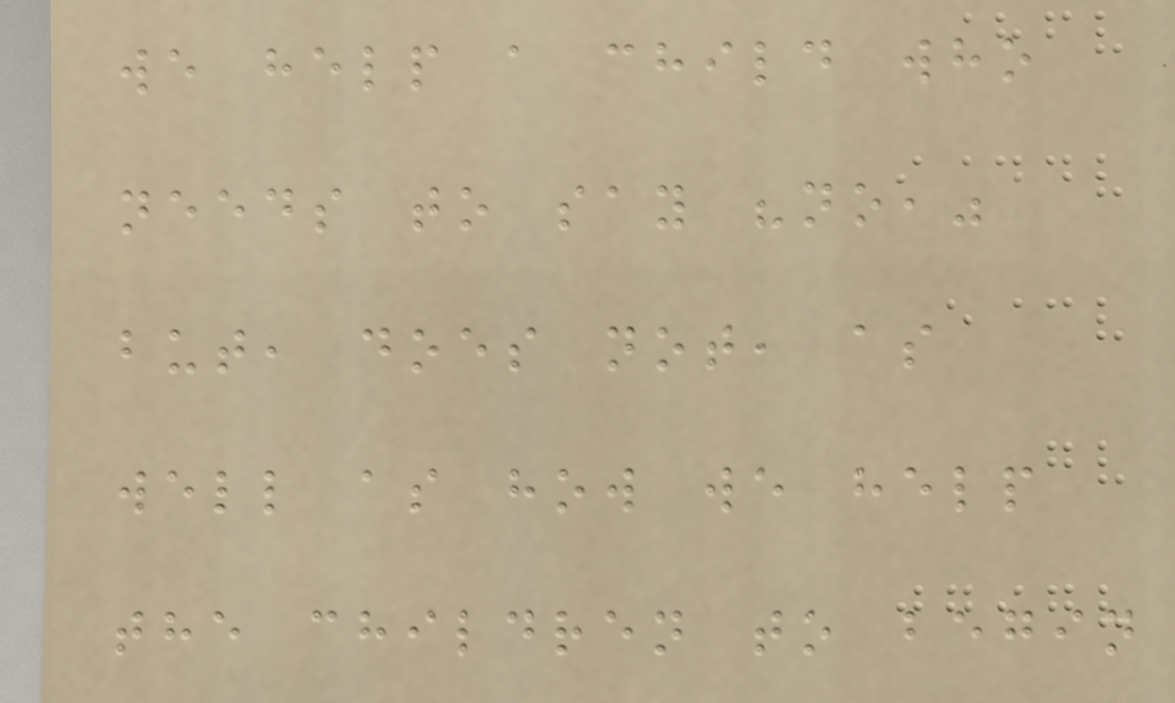we help a child who
needs to say "no,"
but, does not, as
well as how we help
the children to begin
